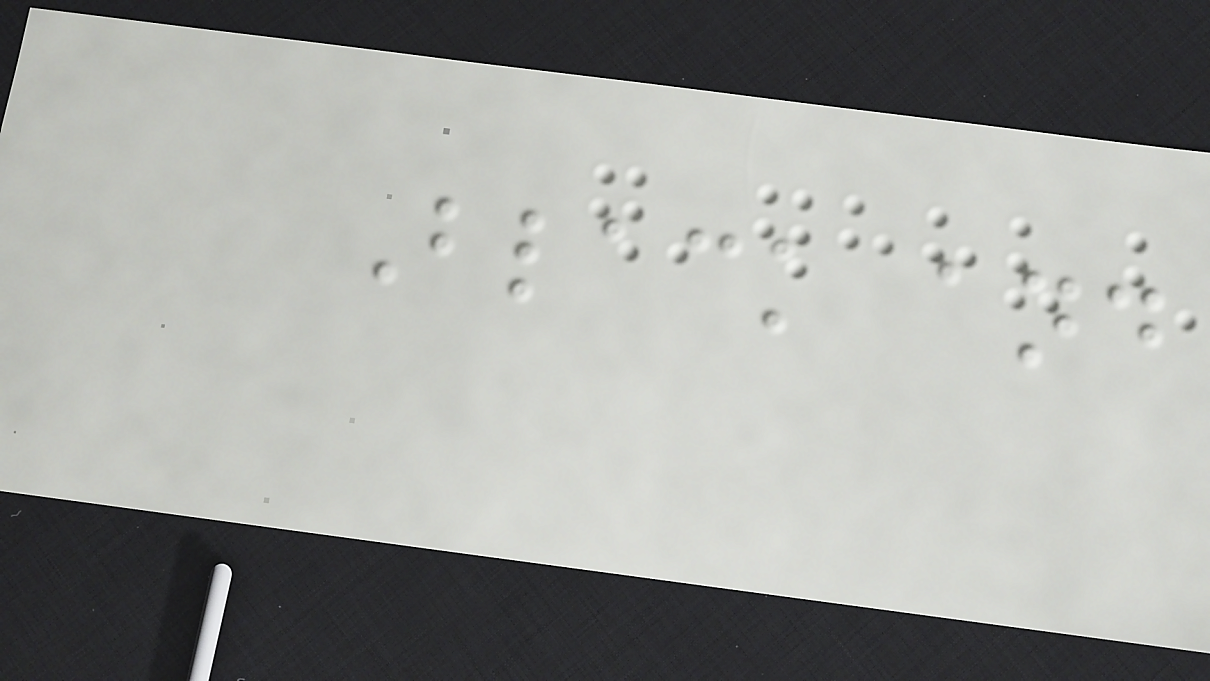Black and
